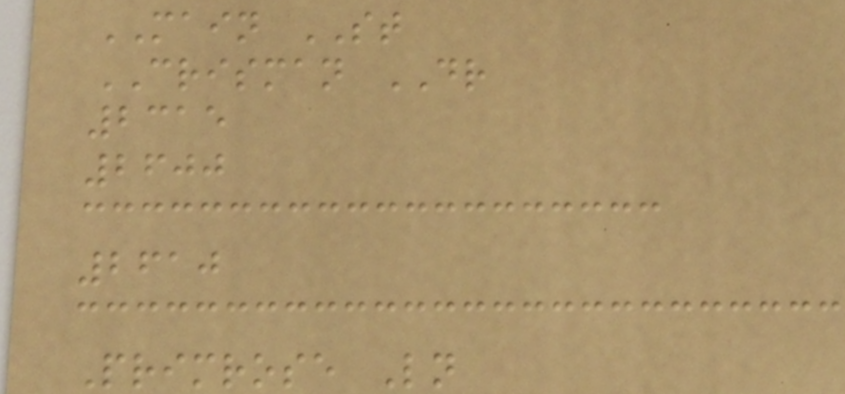MAIN ST
CRISMAN DR
2315
2600
2610
Primrose Ln
